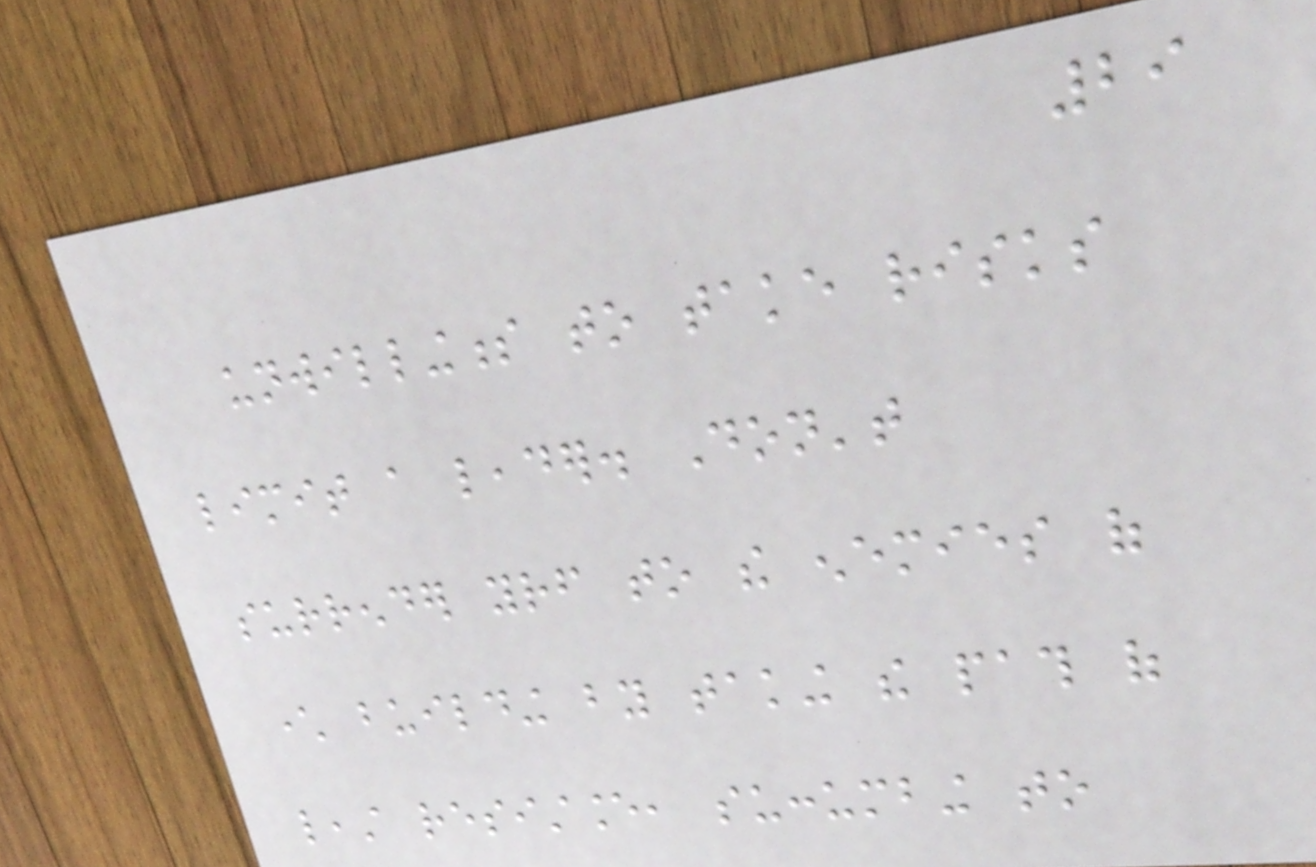29
unwillingness to take risks
limit a leader. Don't
surrender yourself to the enemies of
character building by taking the path of
least resistance, succumbing to
